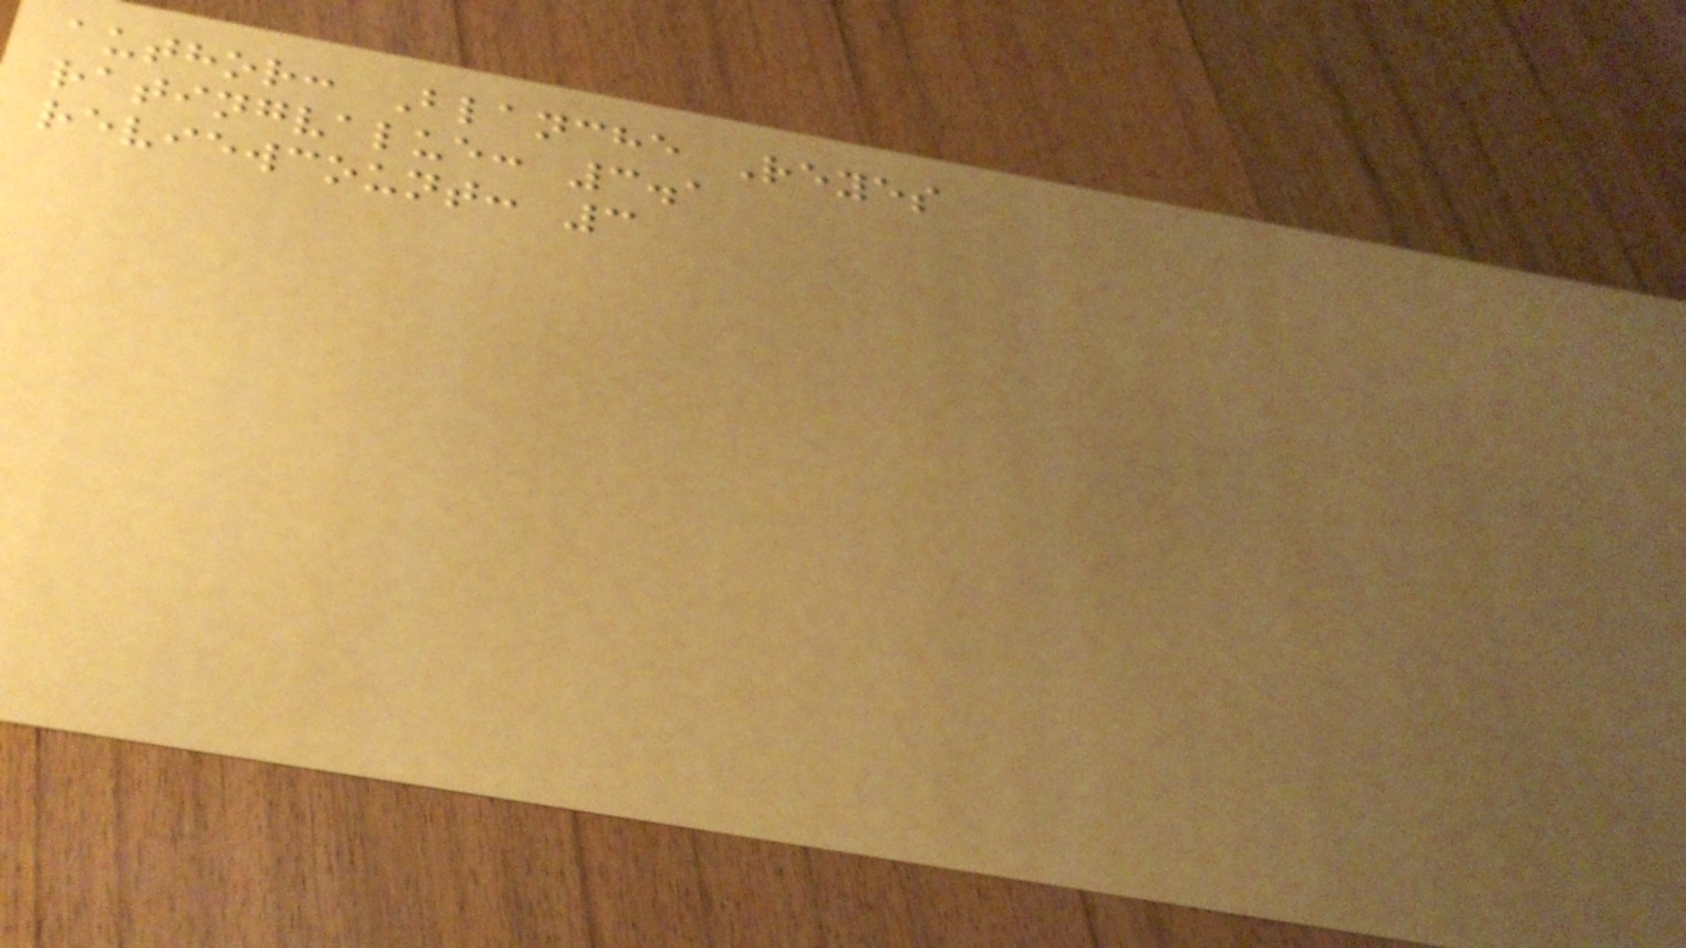author: Blanche Reyes
ratingvalue: 3.1
reviewcount: 3
